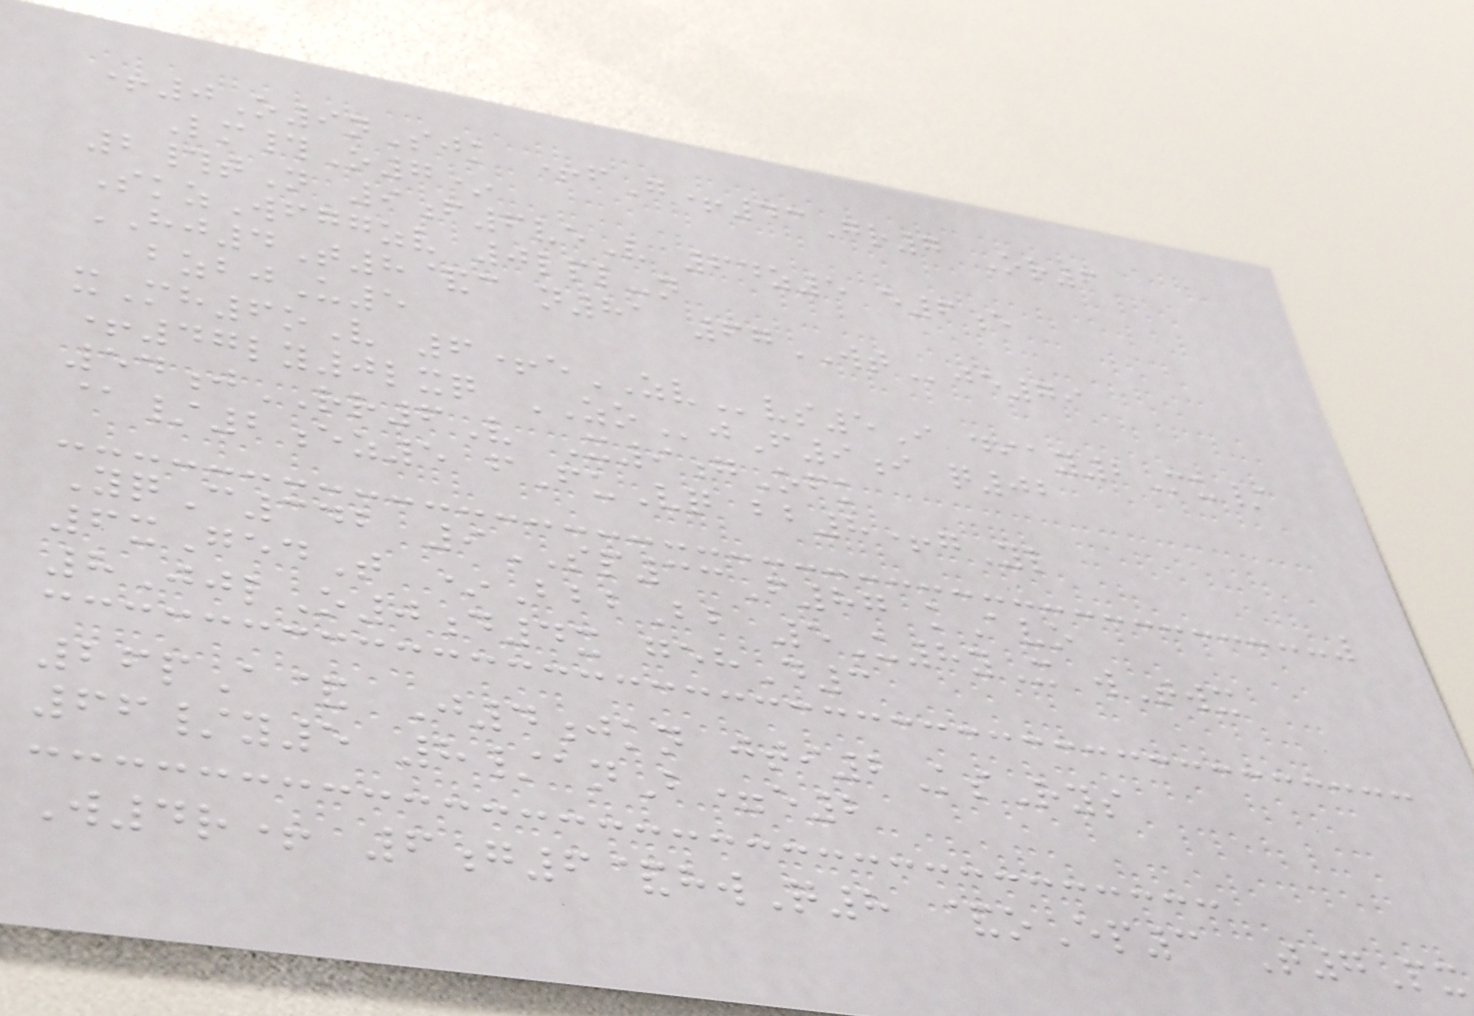+0O9nSjk +fG+43Gr7 Or6
Lm#O7*
2#tN 9f6veV 64z5 e6e
SkzWfggzv 0lpl-n
HJ4T8&c n81 67WTje79
bzbjU5
xMh6oV 6+eZVvs5I diay2Mu/
+47ly0lxq ZOjF9i q02
54jRR6V X9gOfk
@/2ez5 fFuVq bb8+gYl
YqC342 9SP33F87 kAvo
6xGedT *BbbBb 5U8yX wTwx
8JjlO0d4x gehD3
26pA& J4jkn jti2KsRys
66/y5 8/anB=e2
W4r+ 6g6&hwQ8 &oEp3 T7Px
